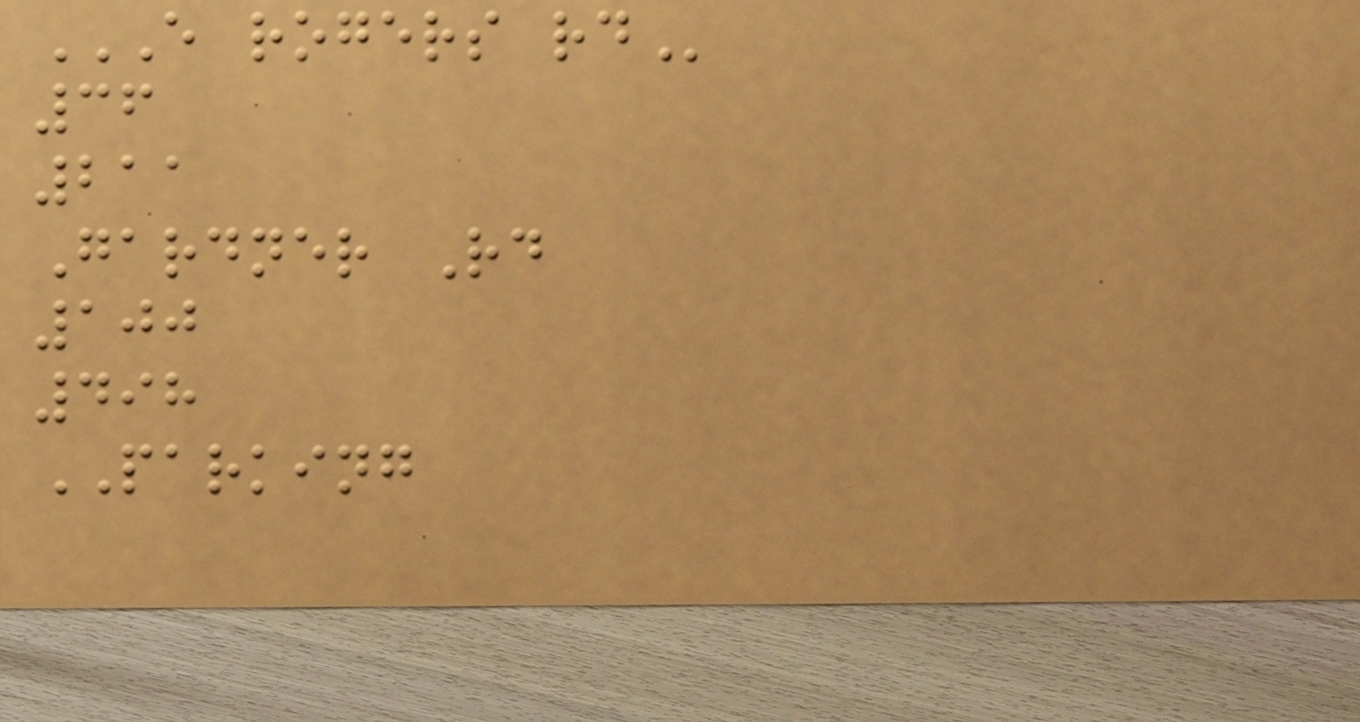E ROGERS RD
36
211
Gardner Rd
100
498
PARKING
